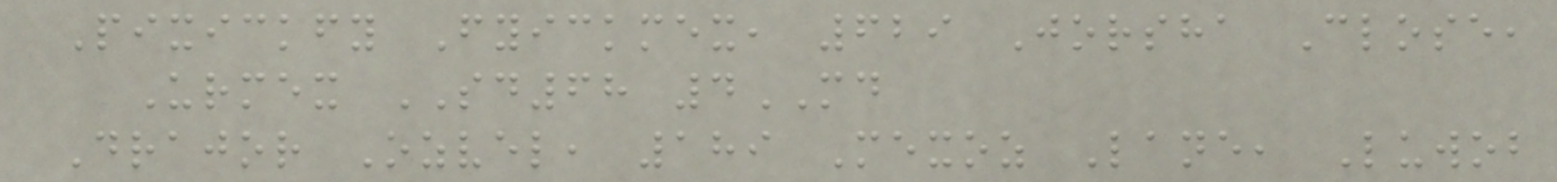Pixickfy Fyickmex, 629 Jorsha Close,
Urmex SD68 4MD
Drajor Ozvel, 189 Mexoz Lane, Luwob
